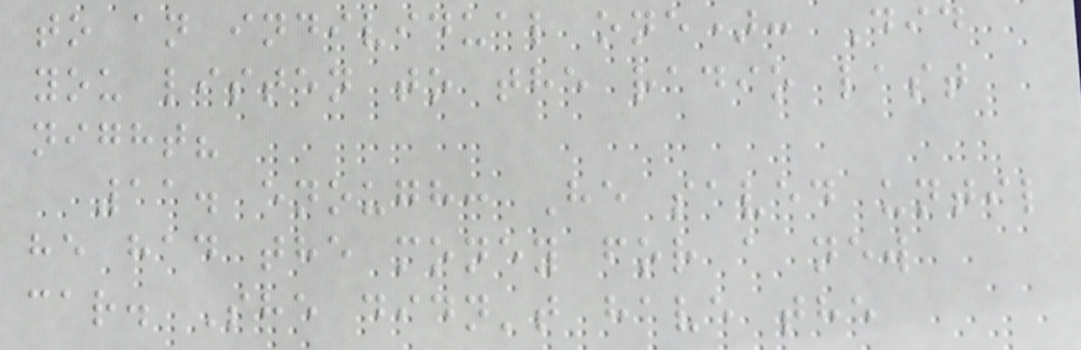to an individual one): Did
you listen to the radio last
night?
11. enough: He saved until
he had the money for a new
car. She didn't have the
